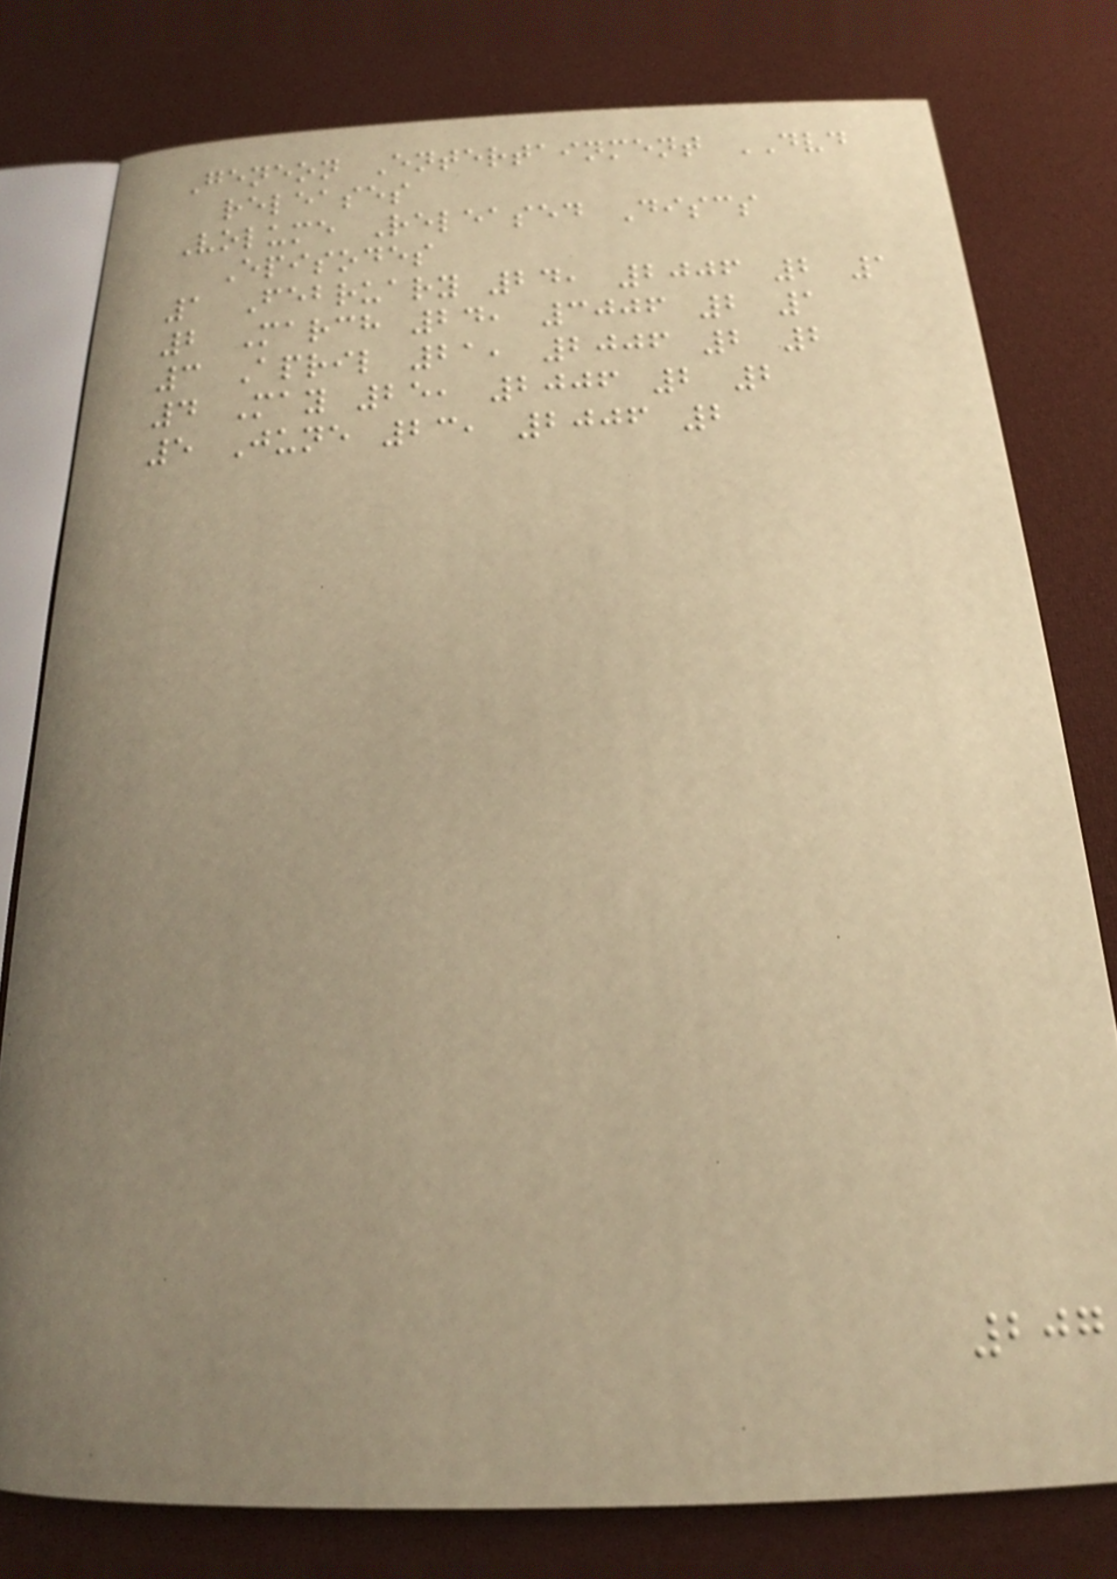Geneon Entertainment DVD
releases
Volume Released Discs
Episodes
1 February 24, 2006 2 1
2 March 24, 3006 2 1
3 April 21, 2006 2 2
4 May 25, 2006 2 2
5 June 23, 2006 2
207
